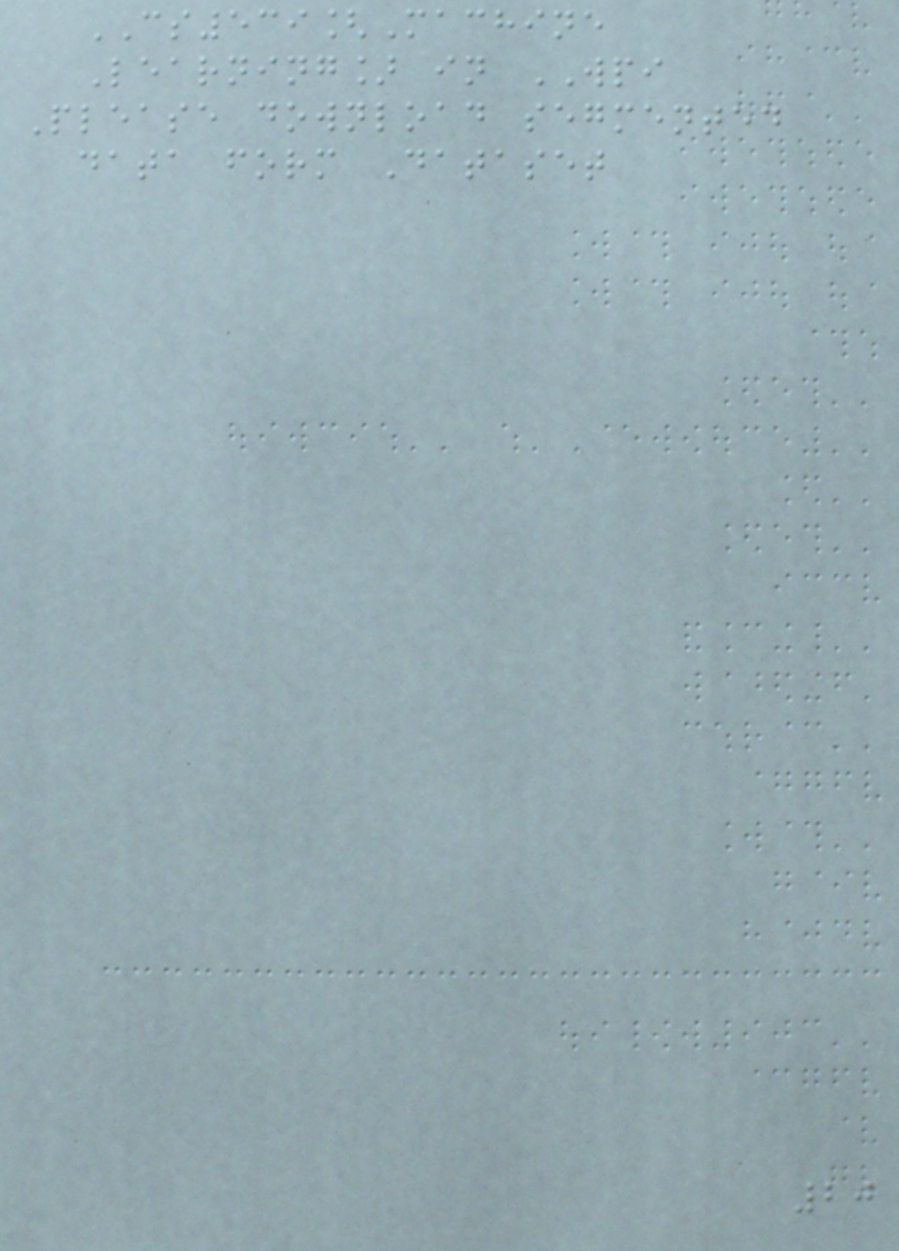CS539[Machine
Learning] in WPI
Please download segmented
data form Dataset
20
